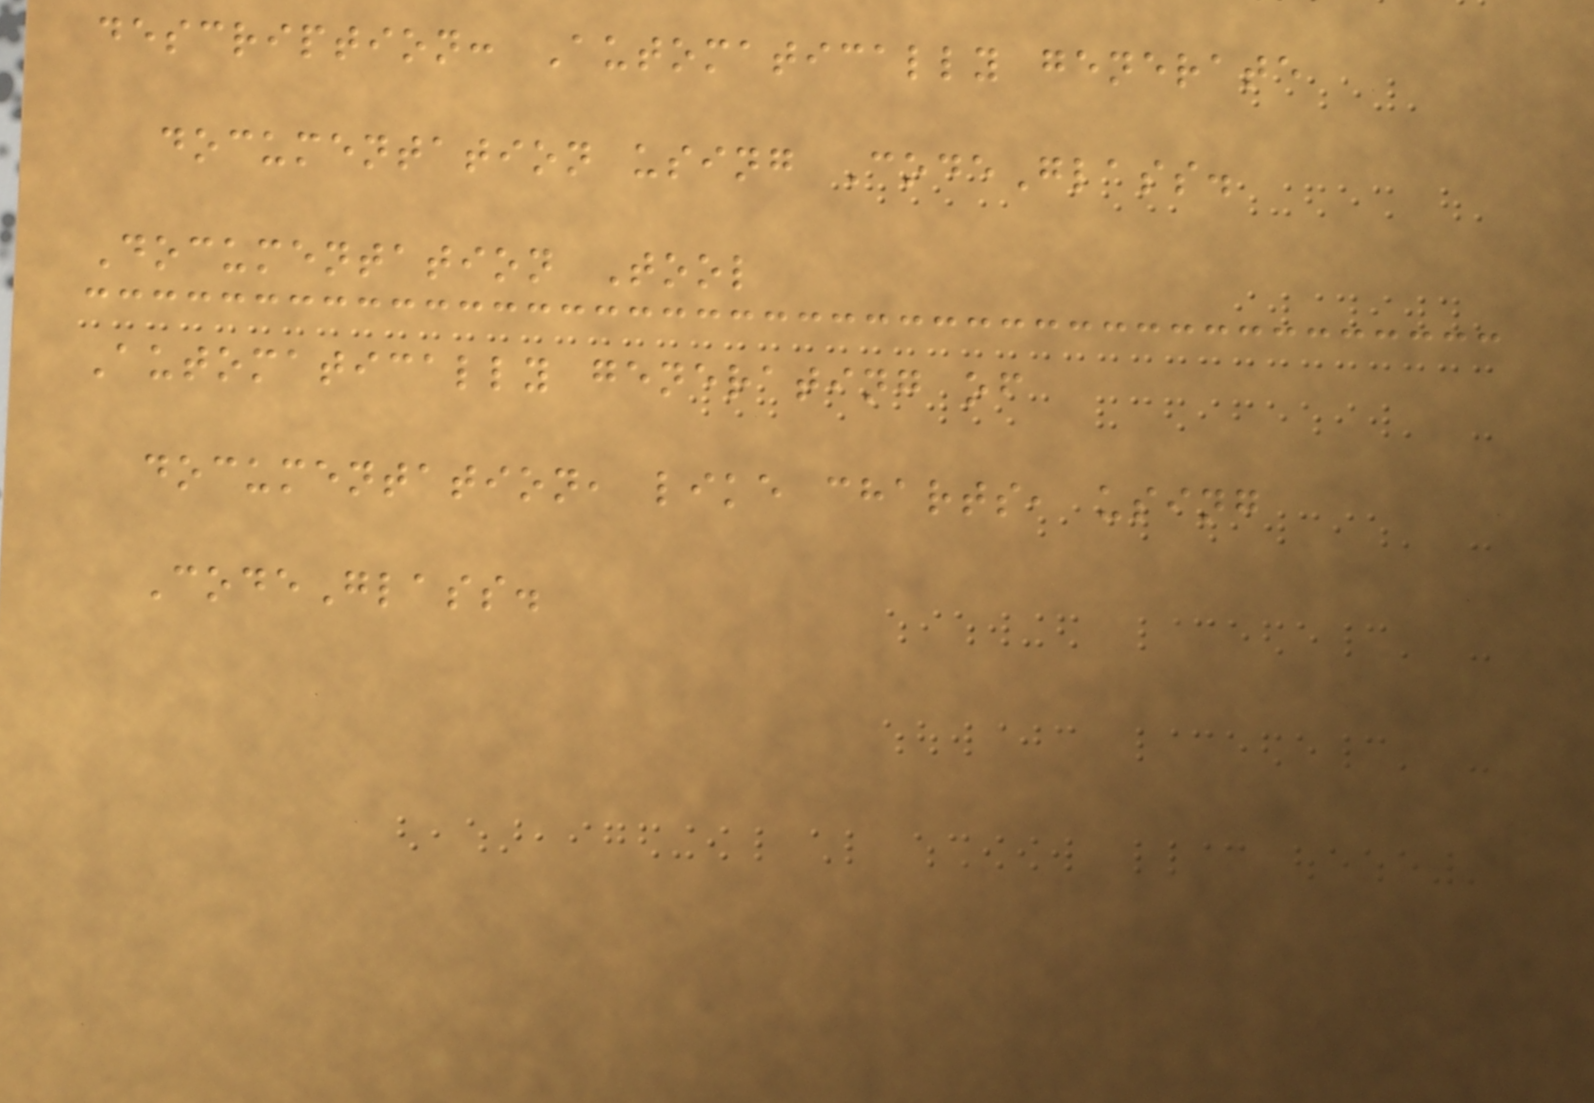description: Automatically generate
documentation using CodeGlass.
Documentation Tool
Automatically generating of
documentation, like charts, using
CodeGlass.
